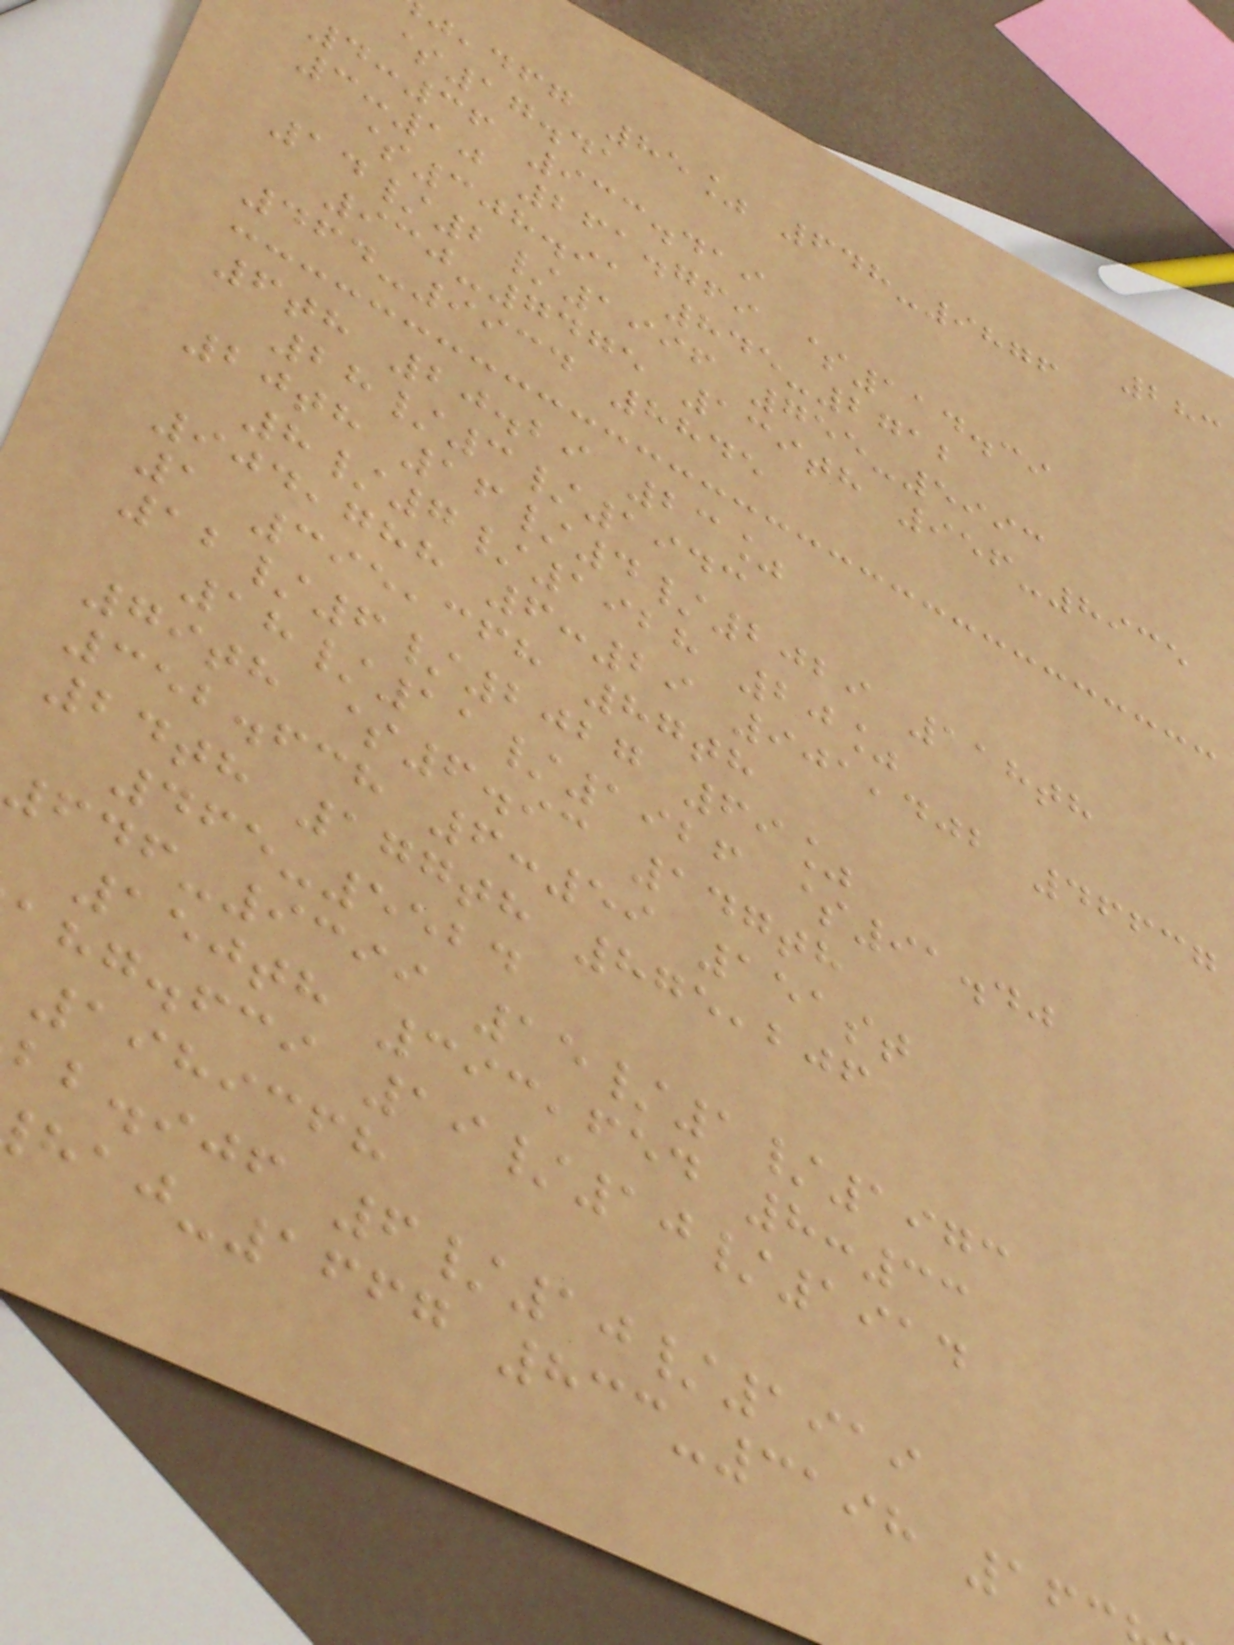283
,dfg 85% 648-9876
$17.41
4:36 933.419
3:10 261.769 $114.39
$308.91 845-2712
14/2/1996 755-5993
930-7475 139th 956-8935
464-9934 8845
6th 20.29 23%
28/3/1943
20th 16/4/2029 118th
8/7/1928 20%
904,788 6:29 901,402 46637
1 395,368 87th
12/6/2027 69%
18/11/1926 $91.40
79th $6.93 147th
352.638 6:59 151st
24th 177th 875,206
465-5524
646-9399 15/1/1973
150th 393,654 8:33
ahg.fci 19/10/1914
1989368
bb.ijf 6/10/1919
-1667 833-3198 16
